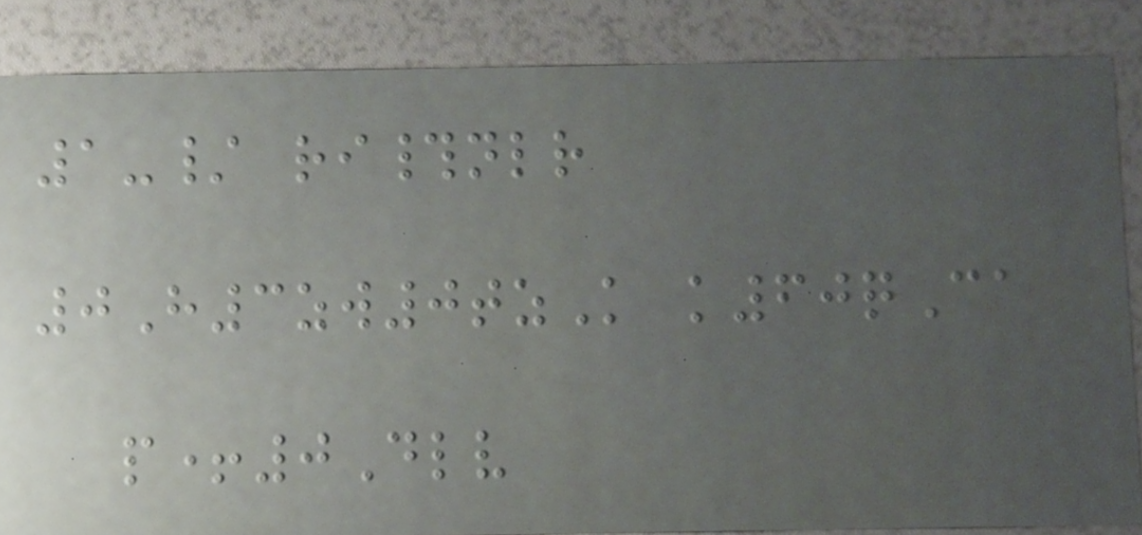1-/ ri#nlr
0H3zw0tzK k60qCa
p+0Dlv
